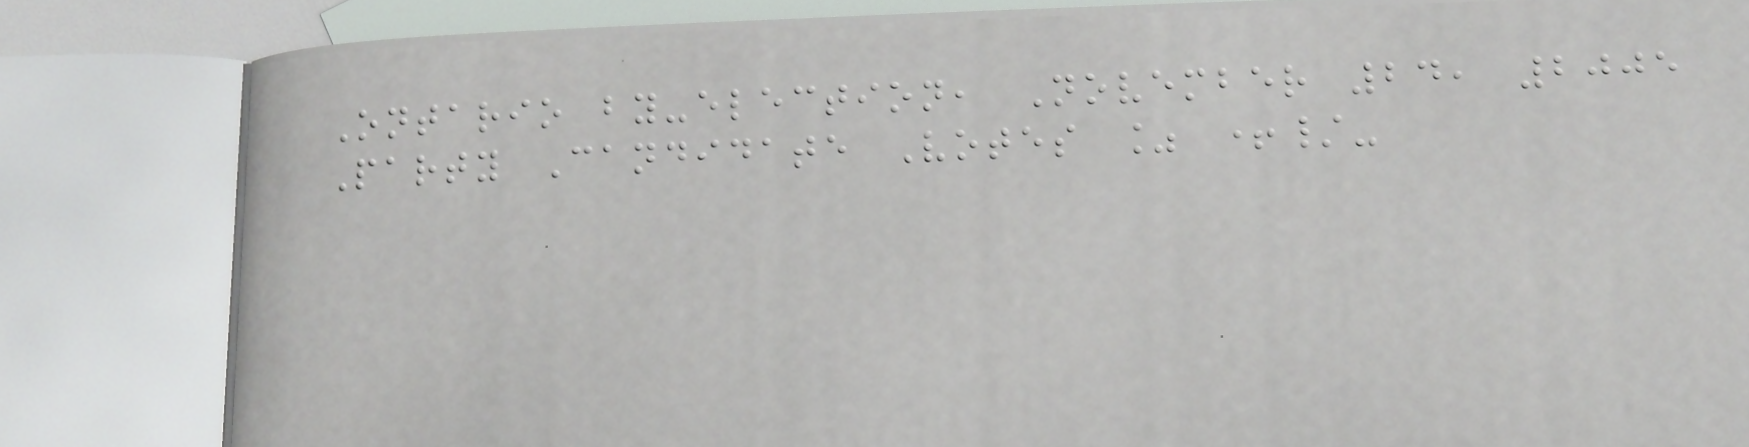Ontario by-election, November 24, 2005
Party Candidate Votes % +/-
